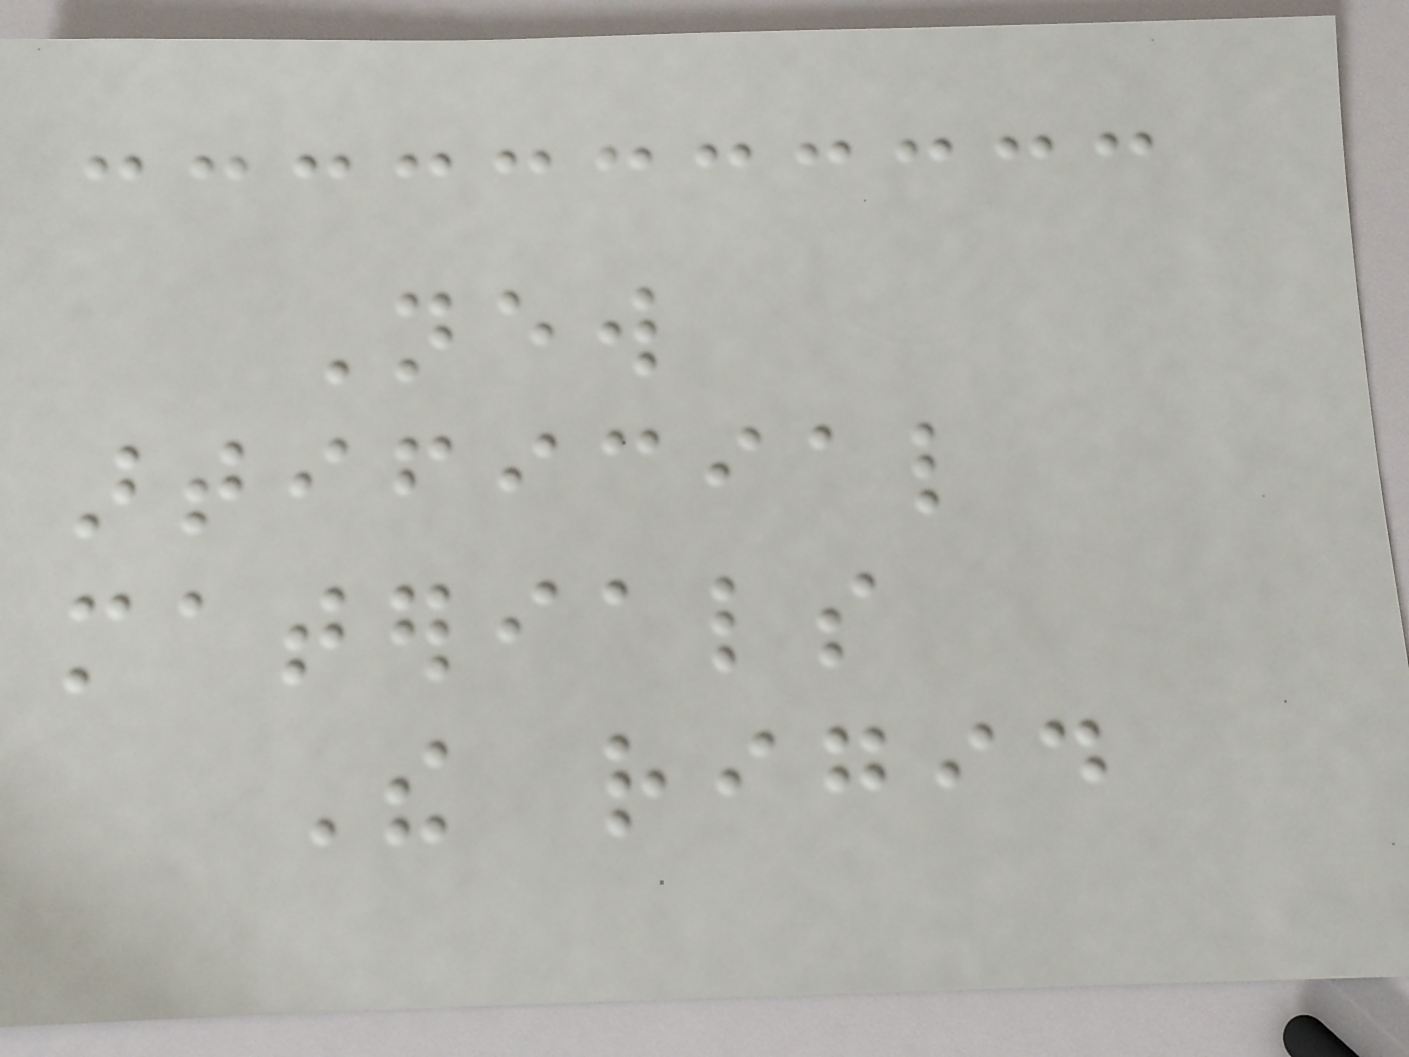New
artificial
materials
The rigid
